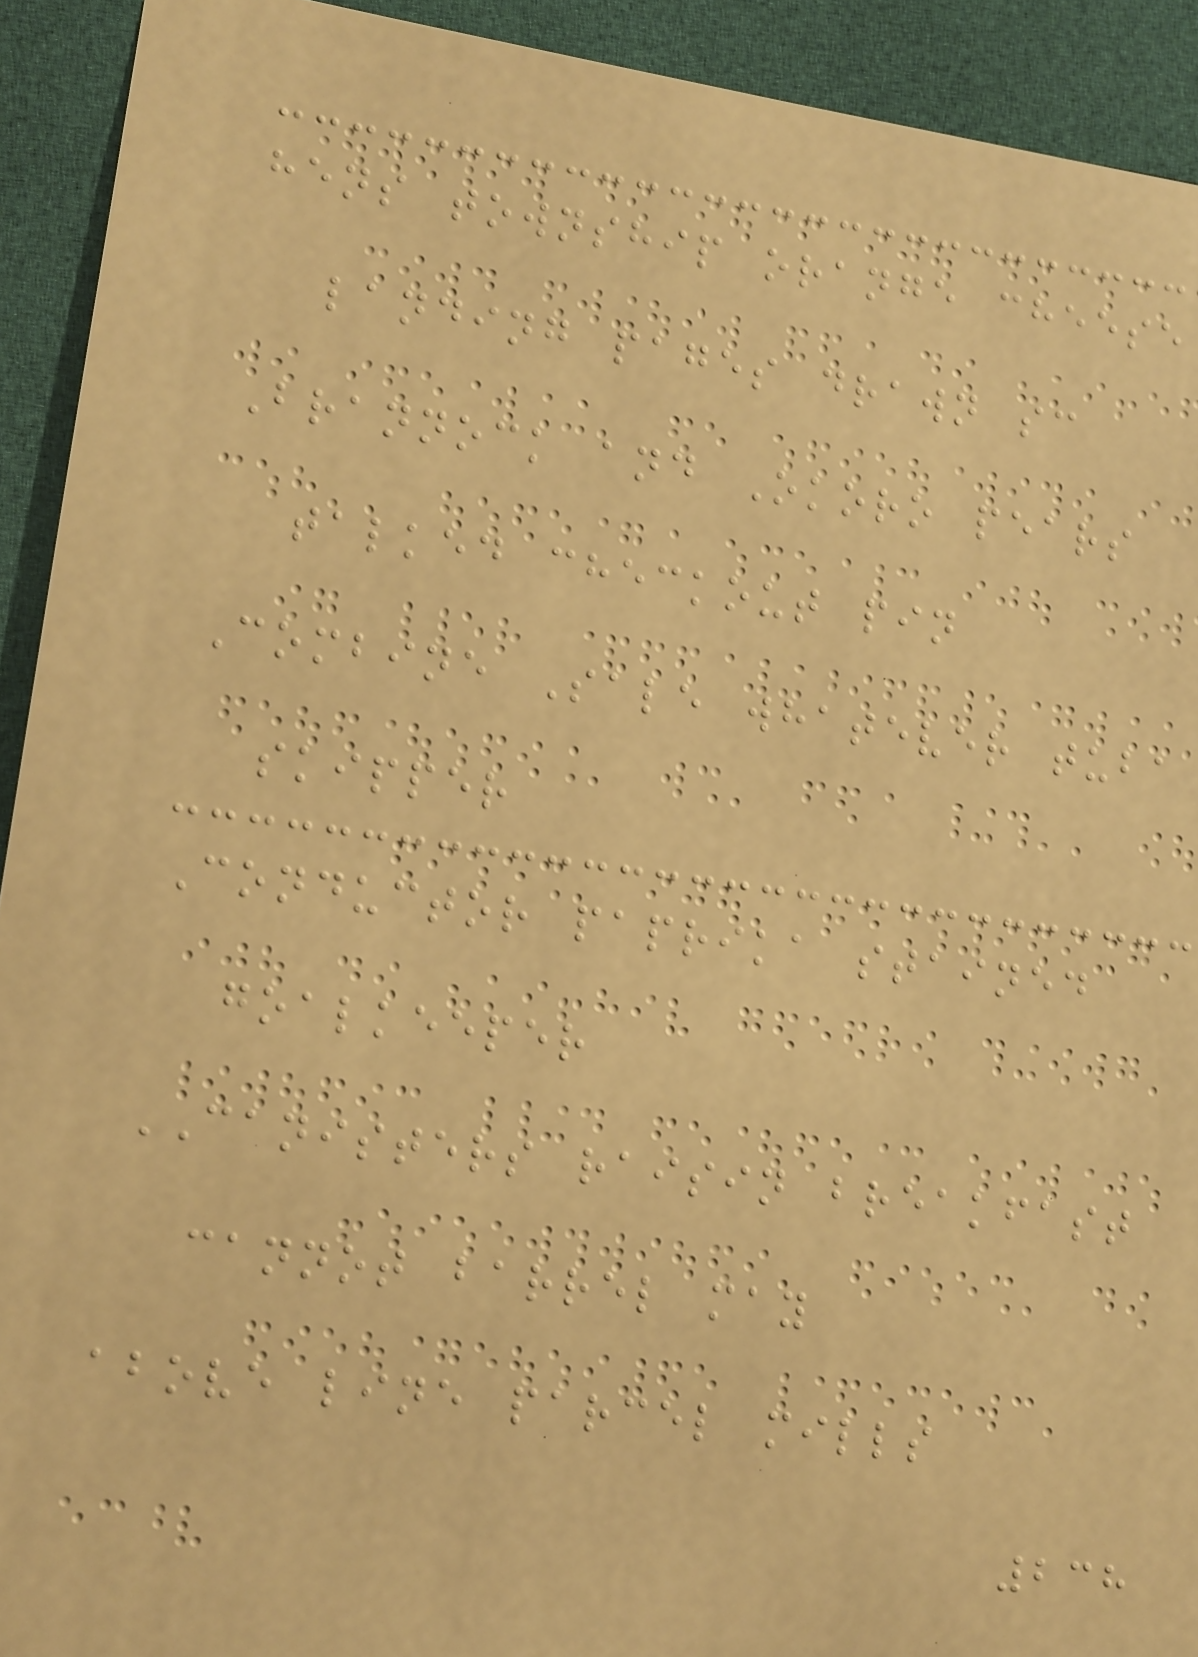hens township orange cheese
landing pages drawn sc
Brannock and Okoro pears
talked checkout pin
Combine Sale whatever tuba
skipper
Conductor paprika stained
goalkeeper
CANISTERS raisin breakfast
cannot barrel may
above line parcel mills
238
